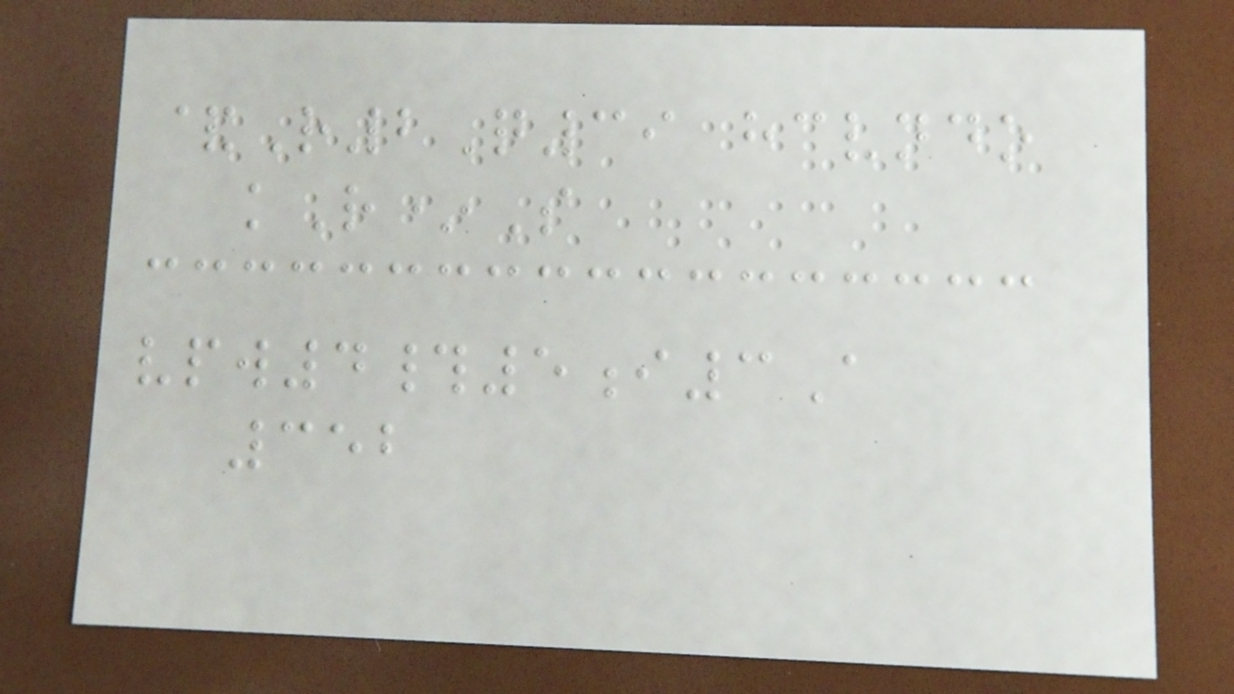&R2Q39 hcvndo
kR*S
vpw4#5i3A
352
